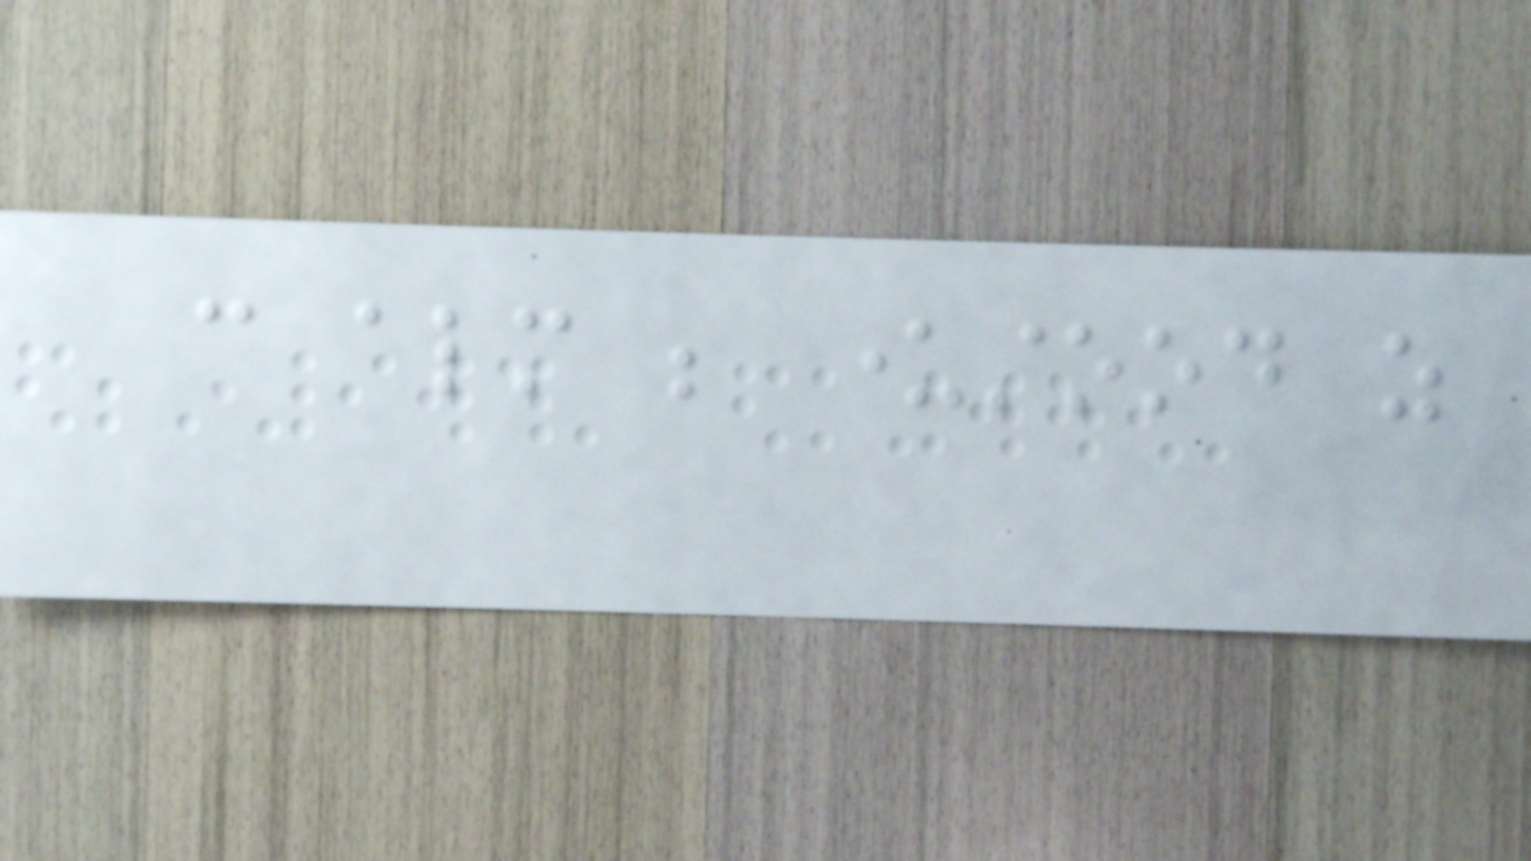can almost be understood as
